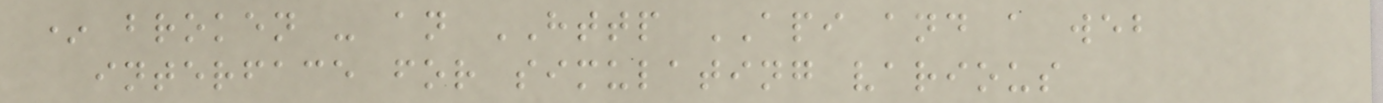* broken - an HTTP API and a web
interface for simulating various
